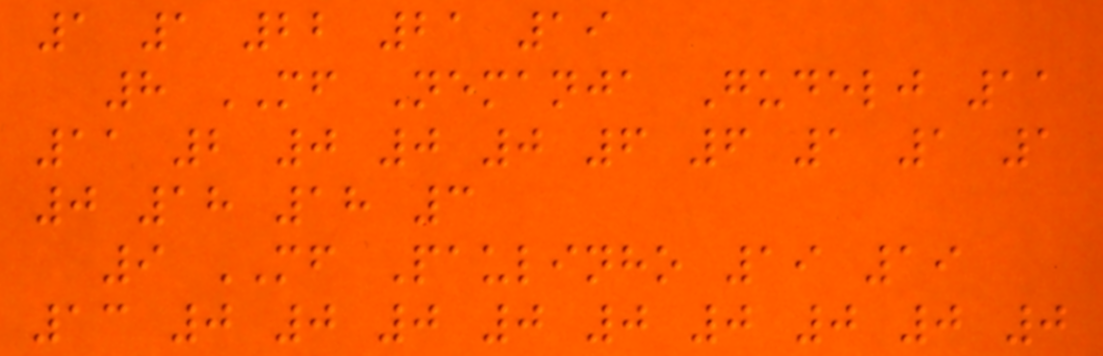1 1 22 21 19
8 MF Nemanja Gudelj 11
11 2 0 0 0 6 6 1 1 1
0 18 18 3
9 MF Paulinho 19 19
13 0 0 0 0 0 0 0 0 0
